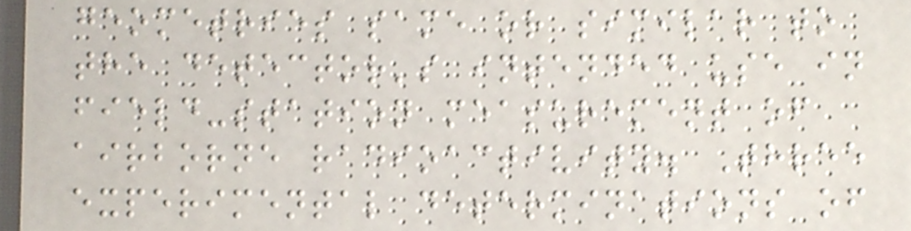geometries same or similar to
the detector's intended use in
field-station measurement of
airborne radioactivity. Three
experimental determinations of
